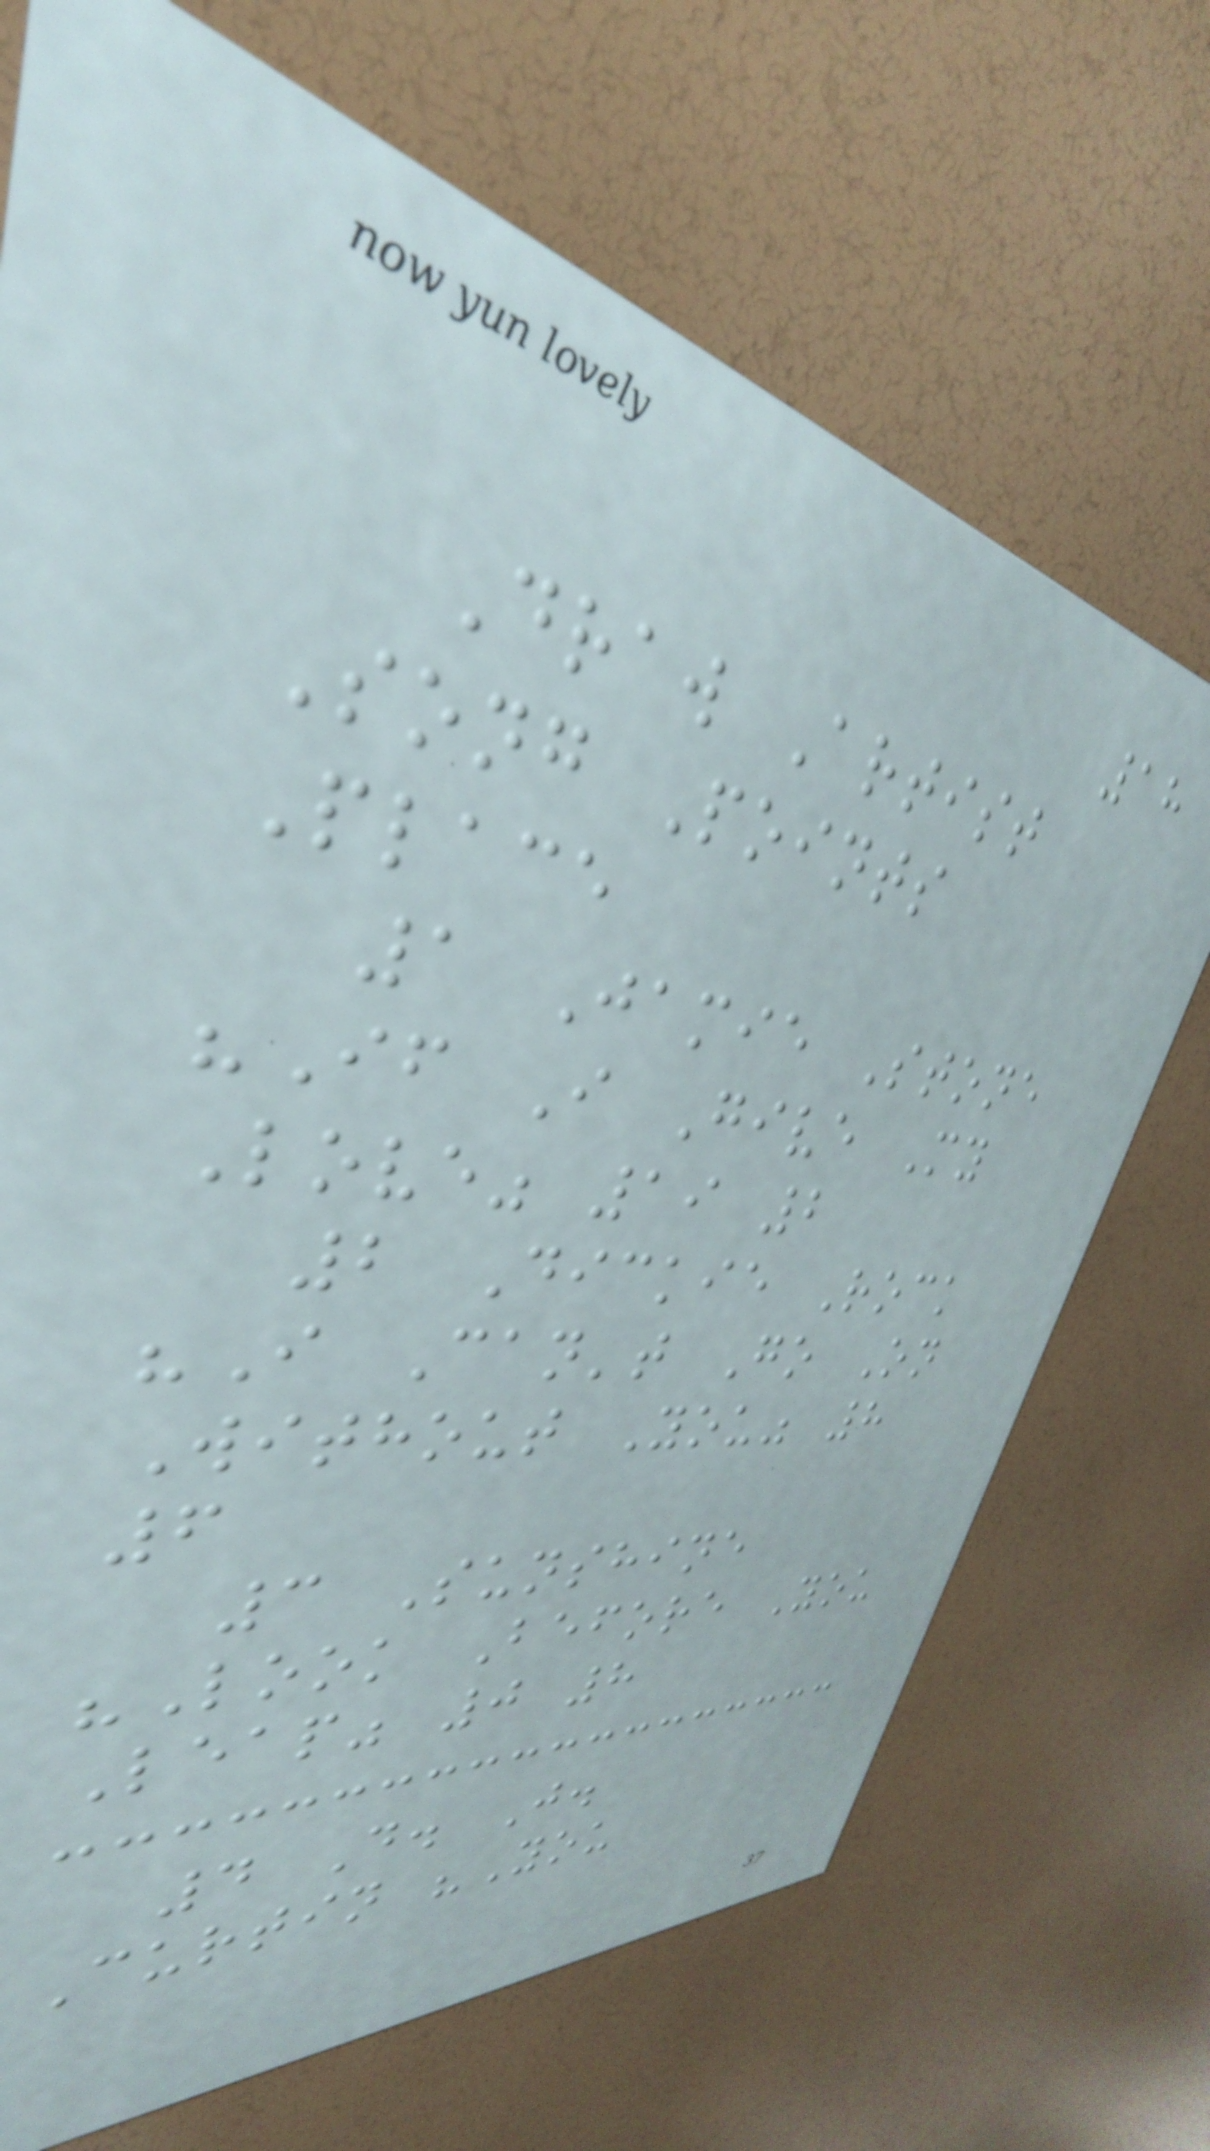18
Draw Artist
Song Points
Place
1 Jamie Stone
"If I Give My
Love" 19 2
2 Dickie Rock
"I Can't Go On
Without You" 8
6
3 Sunshine
"Look Before You
Leap" 0 8
4 D. J.
Curtin "You
